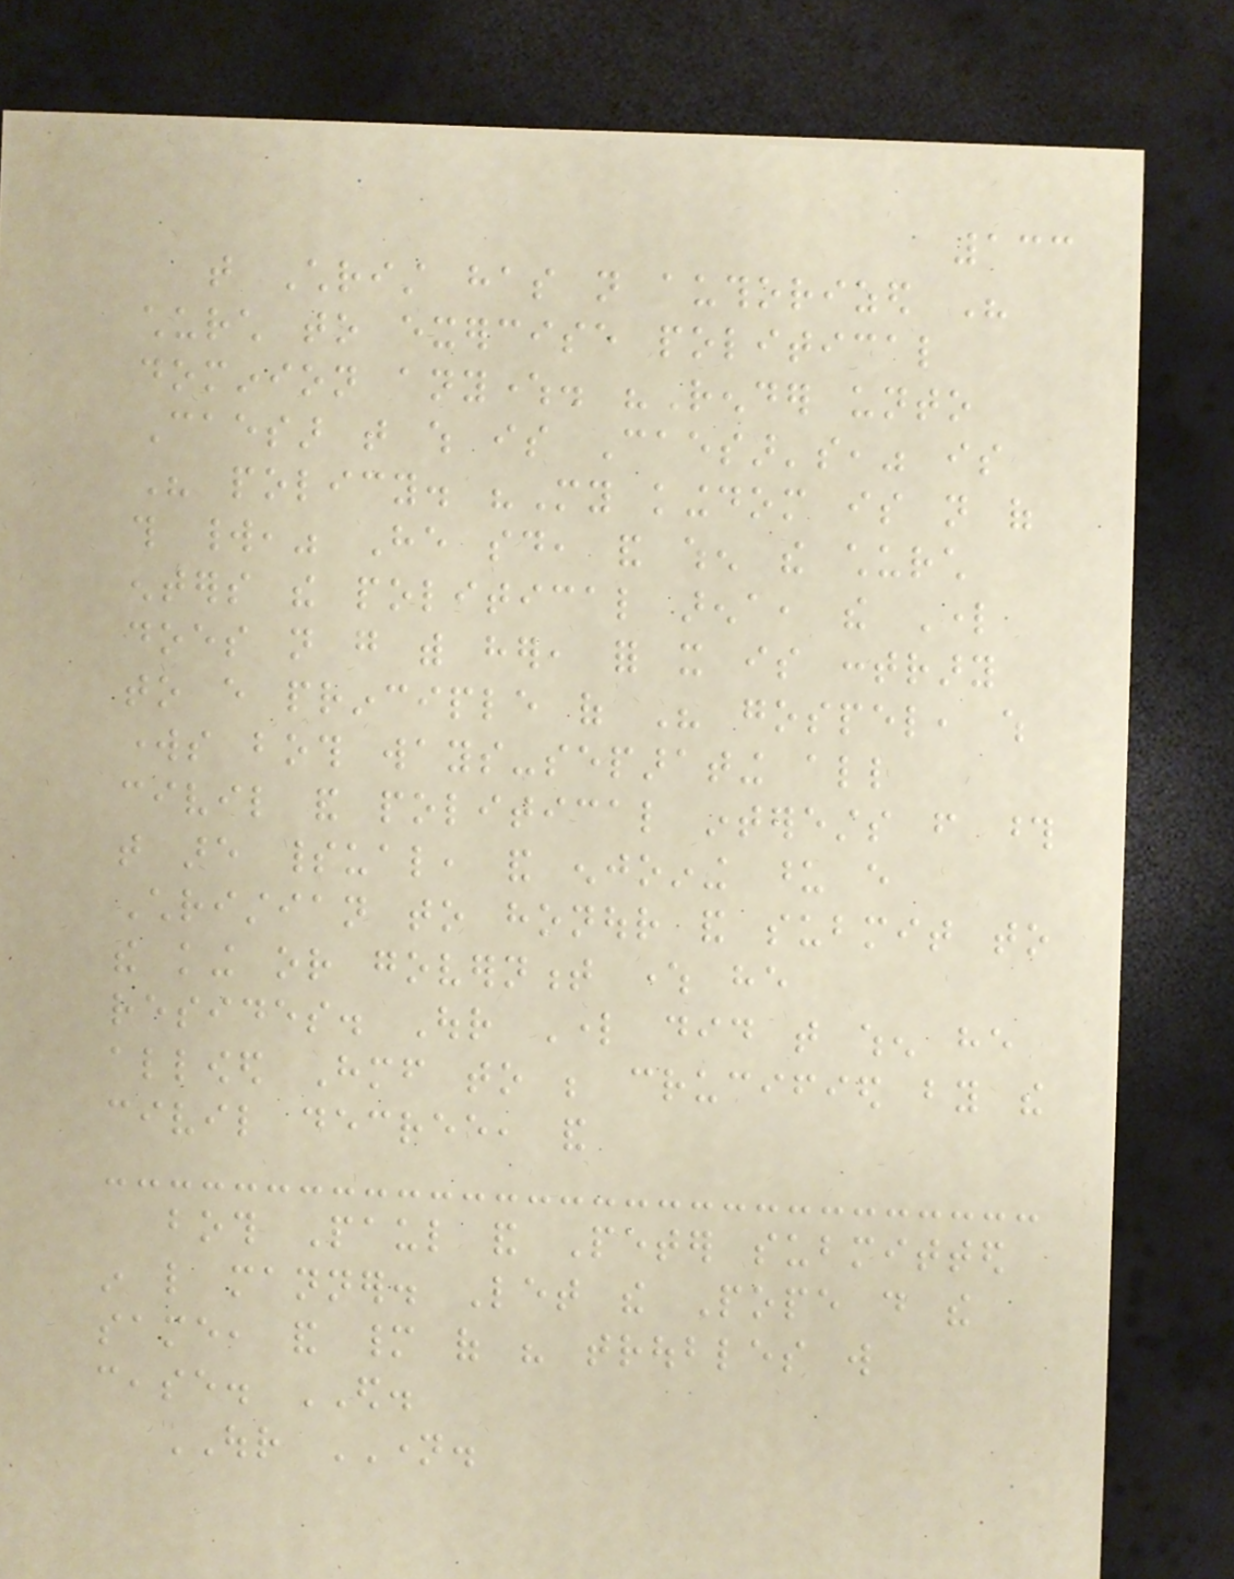133
that Christ has not authorized His
church to exercise political
dominion anywhere. "Render unto
Caesar that which is Caesar's," is
His policy. "My kingdom is not of
this world," He said, and when the church
enters the political arena, the Lord
does not go with her, for it is contrary
to every principle of His gospel, which
works both ways-separating all
civil and political interests from those
that are spiritual, and enjoining upon every
Christian to honour and submit to
the king or government where he
resides. Our Lord did that when he
allowed Himself to be crucified by the
civil decree, and
both Paul and Peter submitted
in like manner. Let the Pope do the
same, and many of his troubles will
cease. ED.
OUR NAME.
